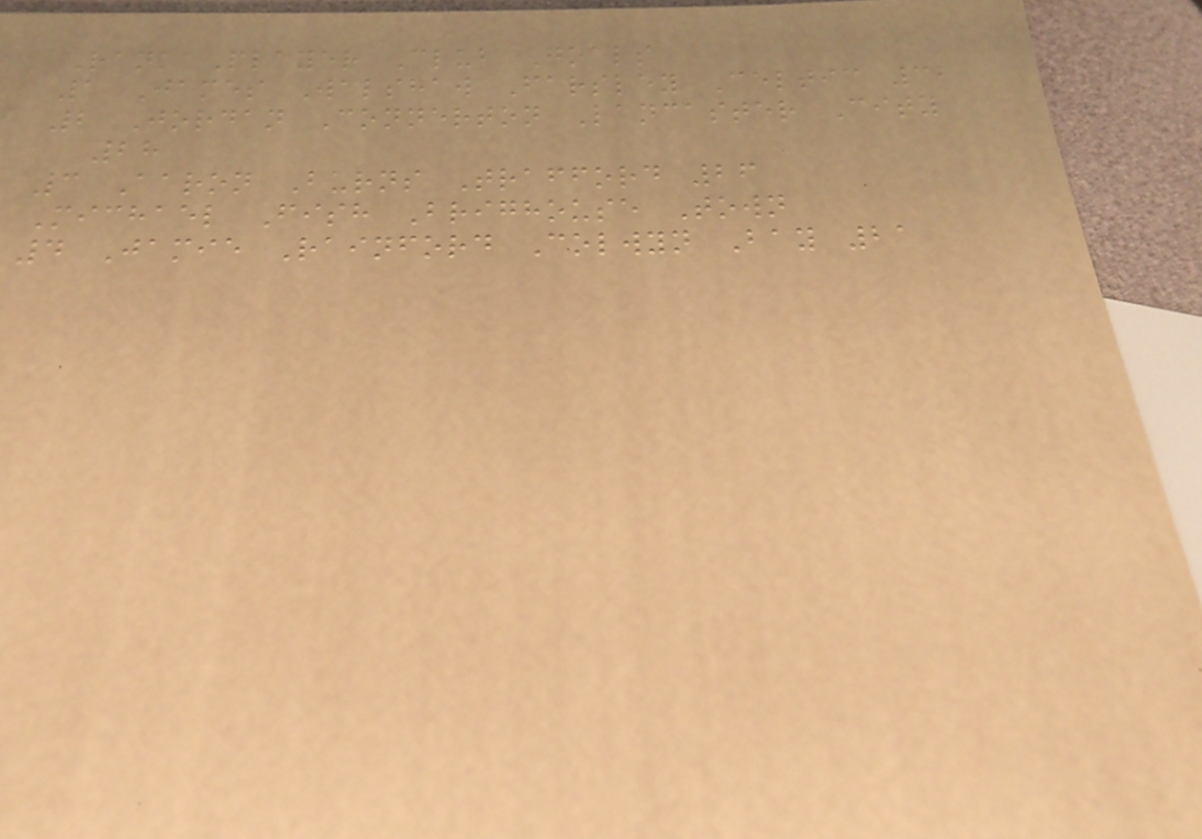Rank Player Club Goals
1 James Walshaw Farsley Celtic 32
2 Jordan Connerton Lancaster City
28
3 Aaron Burns Trafford 26
Michael Fish Brighouse Town
4 Jamie Rainford Colwyn Bay 21
